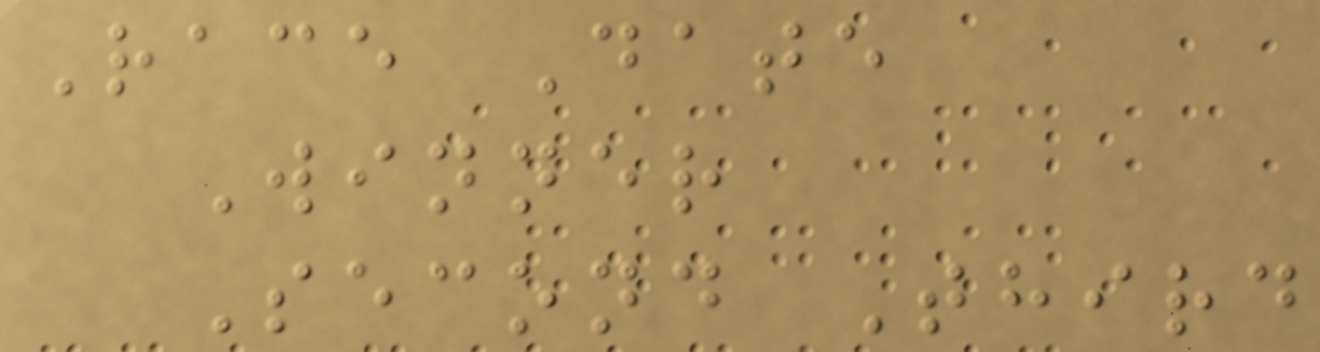Race Date
Winner
Second Third
